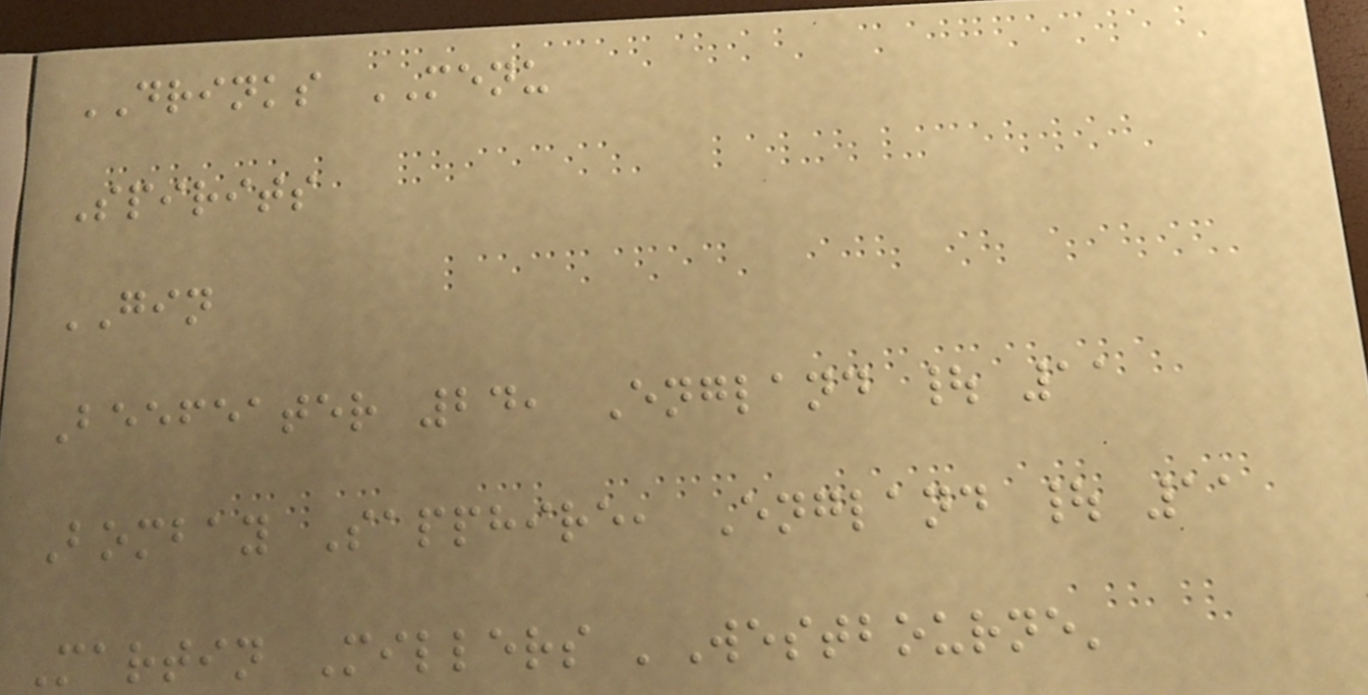DRINKS MENU
Spirits
GIN
Beefeater 24, England | 11
Bombay Sapphire, England | 11
Martin Millers 'Westbourne'
